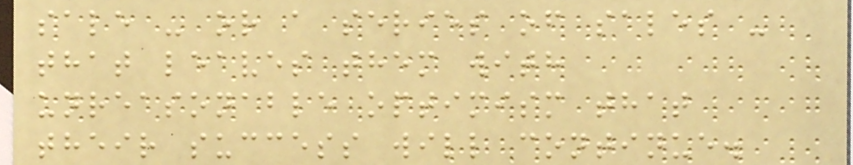sale - or a series of sales -
that leaves them with
unreasonable optimism that
their success will continue.
